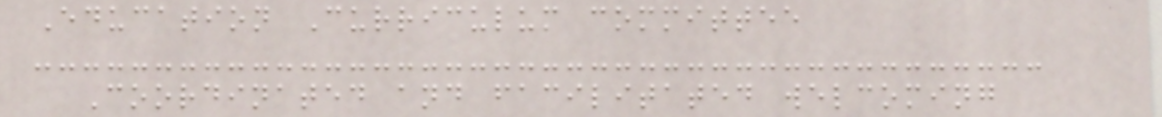Education Curriculum committee
Coordinated and facilitated welcoming
